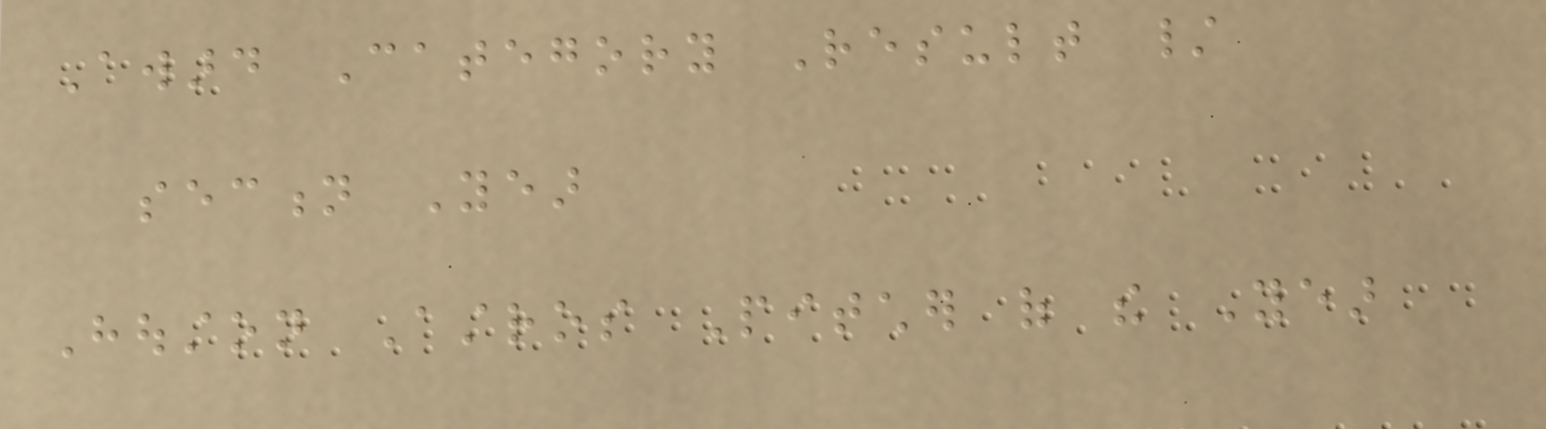Award Category Result /
section Year
Houston Astros Pitcher of the Year
